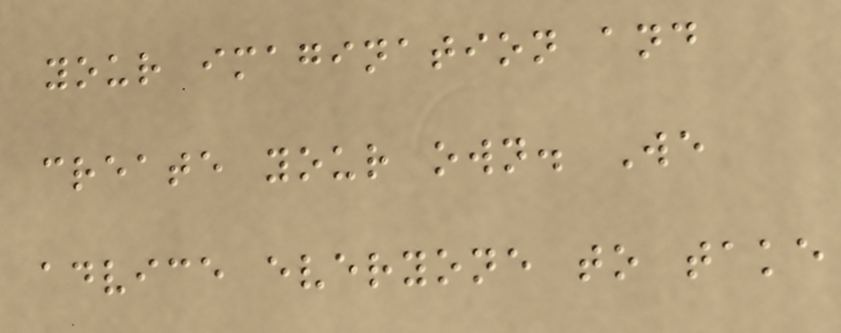your imagination and
create your own. We
advice everyone to take
